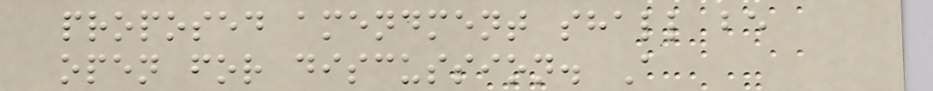proposed amendment shall be
open for discussion. A
